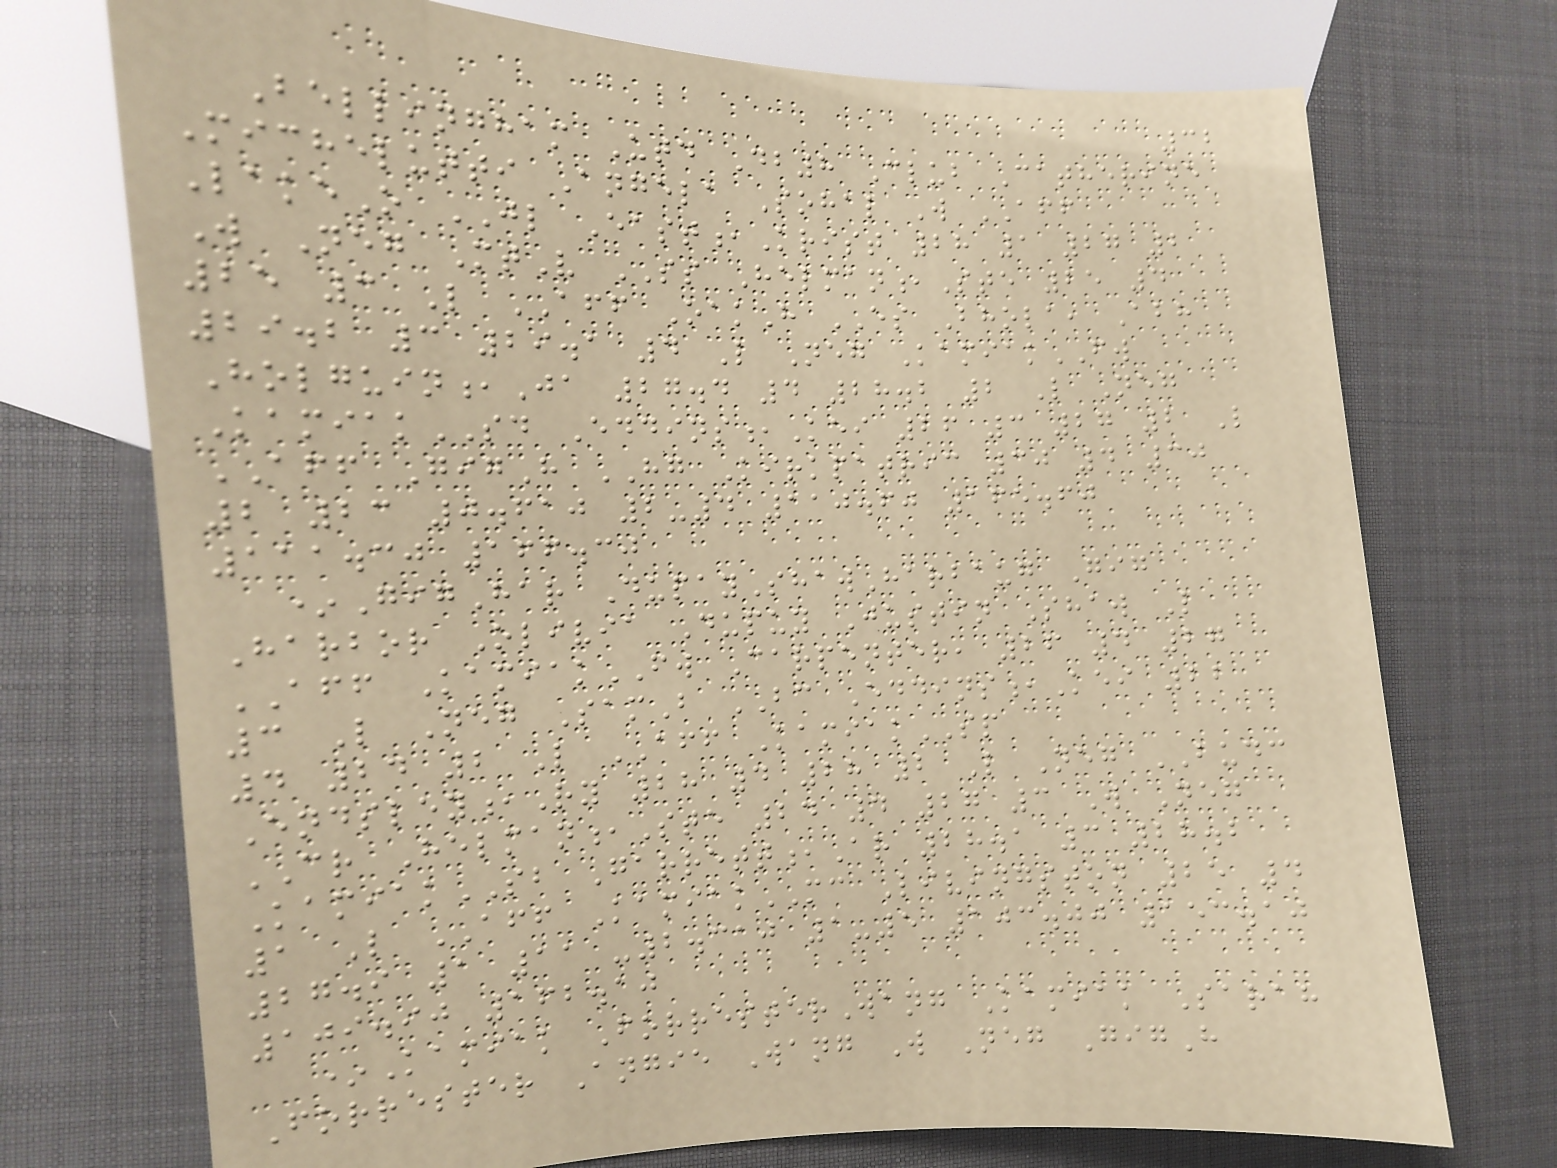32
Bellingham Utd Db8 Club Catherine
Michelutti Angela Sohal W AFF
LakeO JL East,Krist 28 1 27 2
W Neg MtV SS Helman,Ste 25 4
25 3 L AFF OakH ES Bhola, Abh
29.2 3 29.1 4 L Neg KamiakFW
Holguin,Ja 27.4 4 28.2 2 L Neg
KamiakSD Eddins,Kei 26 3 27 2 L
AFF GigH HG Kirkpatric 30 4 30
2 23 0.610 2-4 110.60 165.60
111.30 166.30
*GigHar DupayShawHarbaug Gig
Harbor Olivia Dupuy Justin Shaw L
AFF KamiakFW Carpenter, 26 4 27
3 L Neg SamB BC Eddins,Kei 22
4 24 2 L AFF KamiakSP
Endsley,Ry 28 4 28 2 L Neg BUDC
CR Helman,Ste 24 4 27 3 W Neg
KamiakSB Garrett,Ar 28.1 3 28.2
1 L AFF KamiakMC Livingston 25 4
27.9 1 11 -2.310 1-5 103.00 153.10
109.90 162.10
*Kamiak ForresterWang Kamiak Sarah
Forrester Angie Wang W Neg GigH
